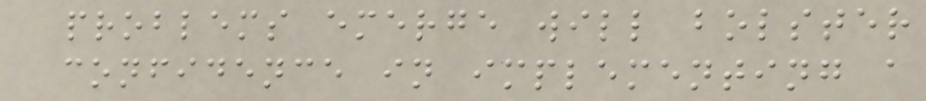problems emerge will bolster
confidence in implementing a
